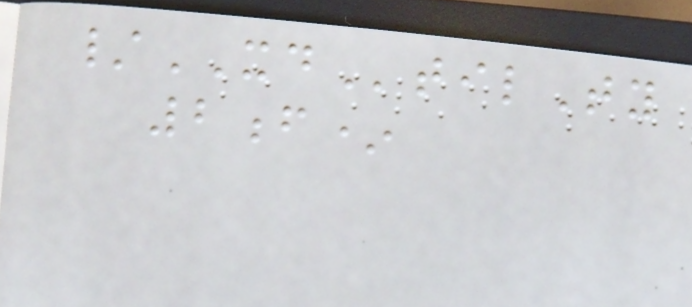/XDtilTy
2f*
